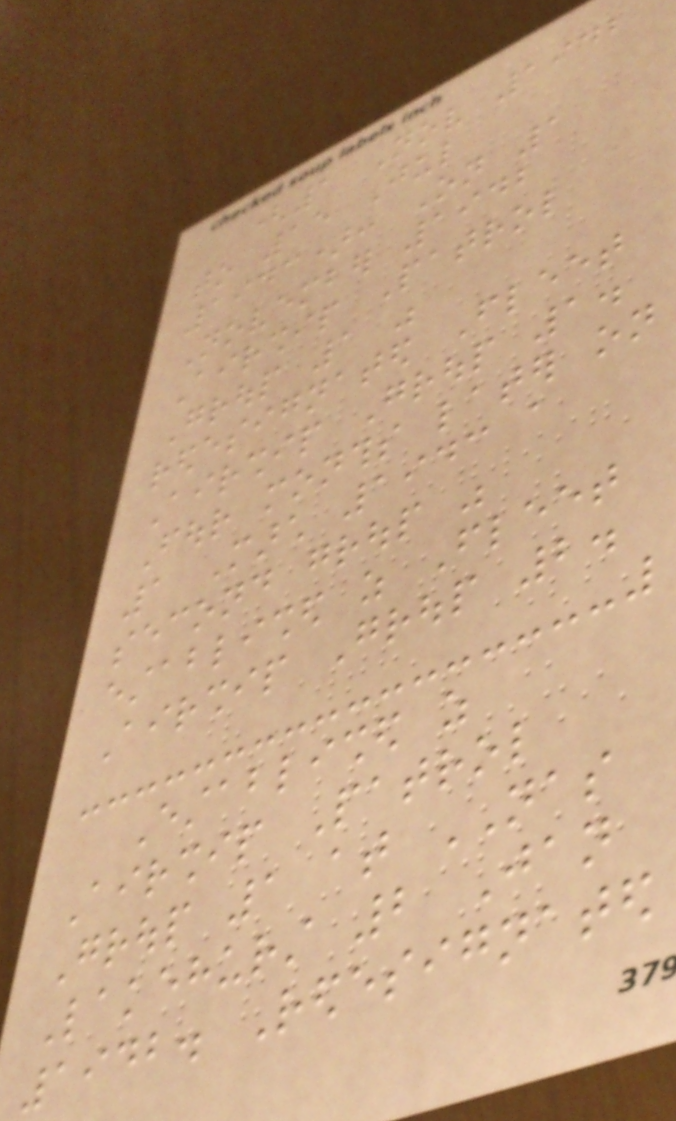(1 Nov 1942
to 15 Jul
1943): On 1
November 1942
Airship Patrol
Group 1 was
redesignated Fleet
Airship Group 1.
Four months later on
1 March 1943 a
second group was
established as Fleet
Airship Group 2.
Established as
Airship Patrol
Group 1 at NAS
Lakehurst 2 Jan
1942. Redesignated
